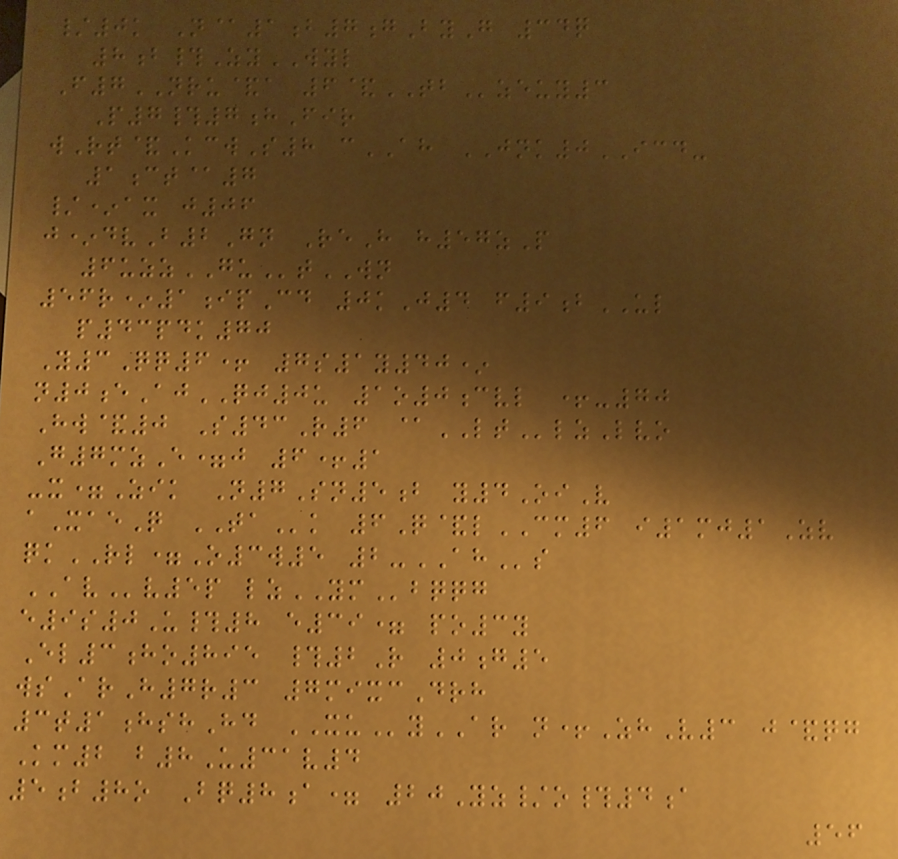/0k N@1b7gByG 34q
8b#ZyWYL
F7NRU&a 6&TBzeuy3
P7#7hFir
wRt&KcwS8 cAH JNK0ICD-
1ct@7
/*ax j06
j*dvB2Gn ReH h57zP
6uzzGUtWN
56r*1ipCd 0kJ4 f9bUL
p43pdk70
Y3Qq6+ 7s1y40*
n0eAjQJ0u 1o0cvl +-70
Hw&0 S43R6 @LTlzLvo
G7mzE=j 6+1
-x=Zik N7Sn5b y4OiV
aXaeQ TAk 6Q&lCM6 i1mj1Zv
qkRL=O3w5 2-AHs
AVv5p lzYMbqqg
e9s0U#8 e39= po3y
El3ho895 #2R 0g5
wsArH7r3 7mixcDrh
3t1hshHd XUyAR n+ZhV3 j&qg
Km2 b8U31v4
5b8o Bq8a= 20Yz/o#4a
56
